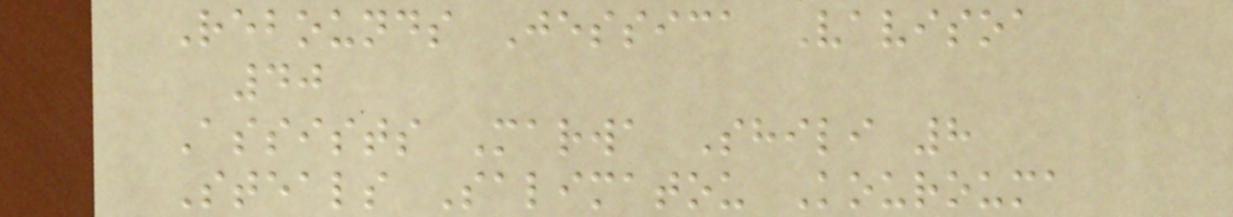Rebounds Jessica Vavisoa
40
Assists Marwa Shili 8
Steals Salimatou Kourouma
